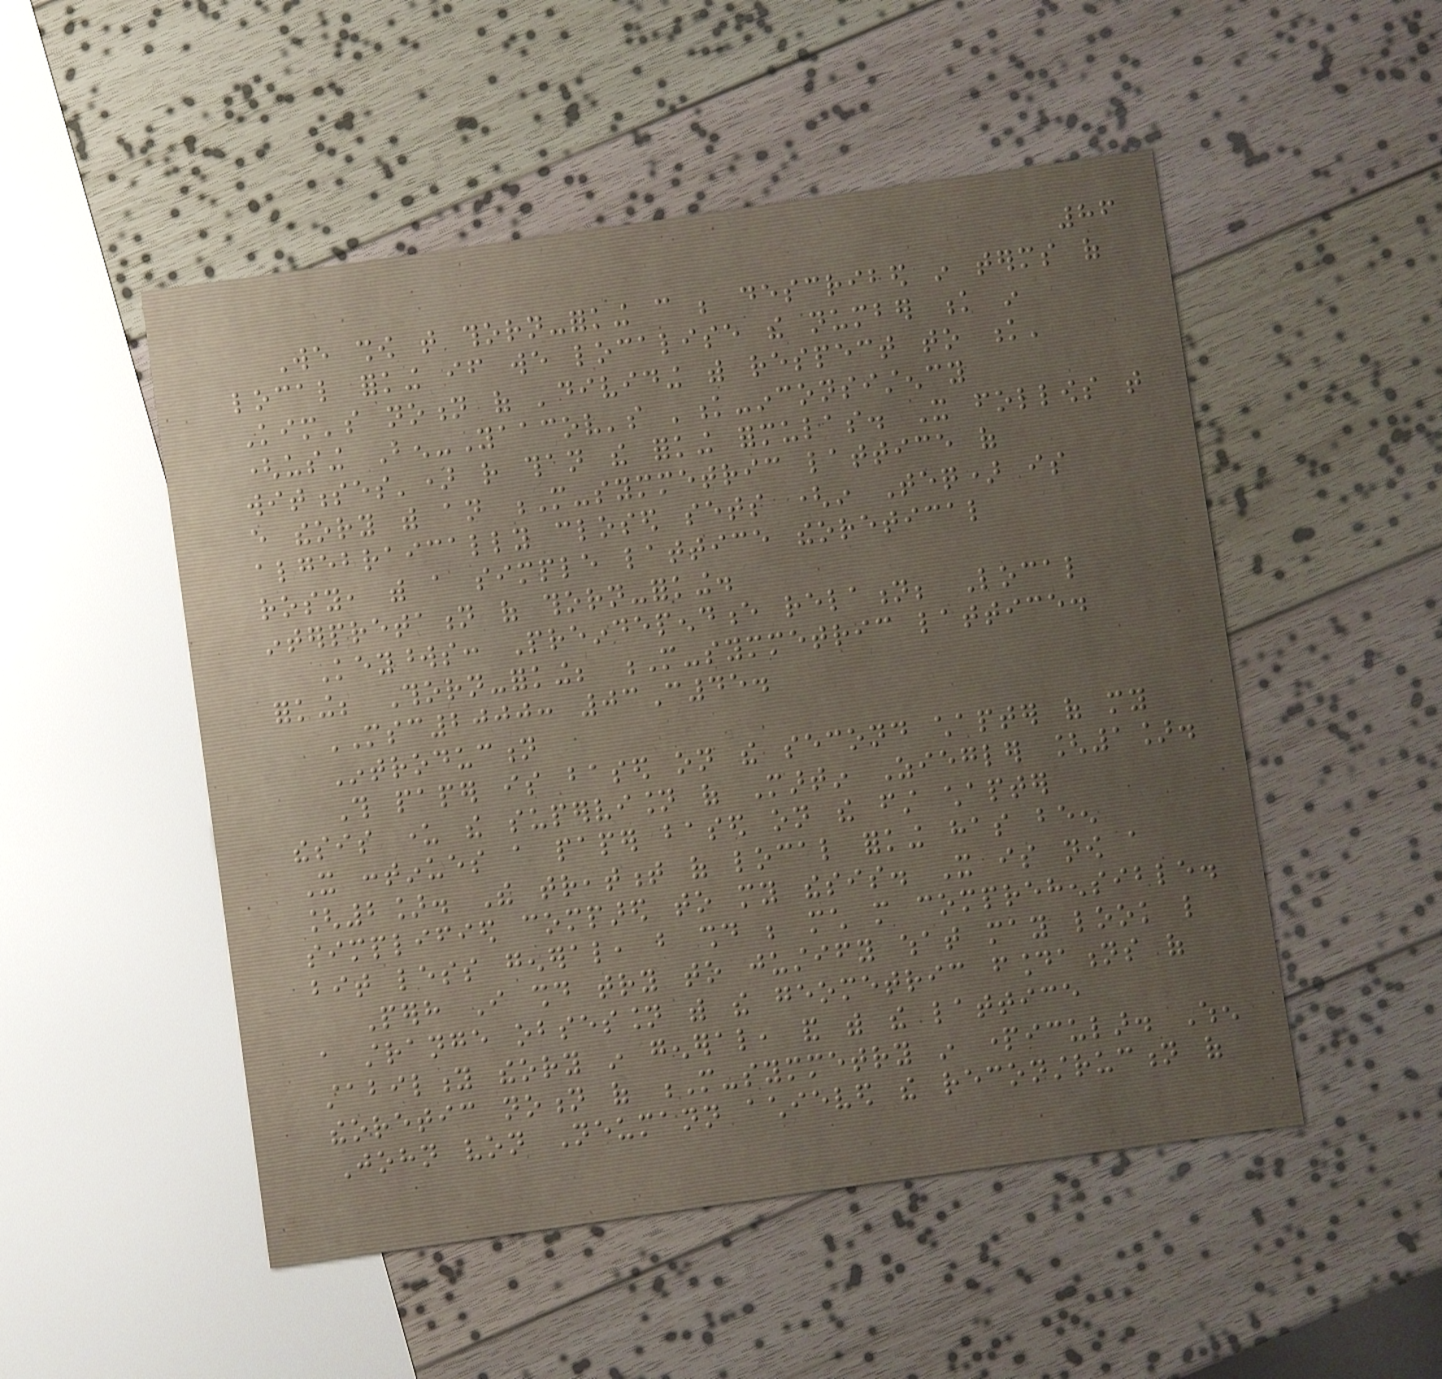86
We show that thorn-forking can be described in terms of
local forking if we localise the number k in
Kim's notion of 'dividing with respect to k'
(using Ben-Yaacov's 'k-inconsistency
witnesses') rather than the forking formulas. It follows that
every theory with an M-symmetric lattice of
algebraically closed sets (in Teq) is
rosy, with a simple lattice theoretical
interpretation of thorn-forking.
Keywords: Preindependence relation; Local
forking; Thorn-forking; M-symmetric lattice.
MSC2000: 03C45.
Introduction
This paper is based on the second chapter of my
thesis under the supervision of Martin Ziegler [1].
It continues a paper based on the first chapter
[2]. The treatment of local forking has been
simplified compared to my thesis. It is now a
bit less general, but should be much more comprehensible.
Perhaps I should try to justify what may look like
a strange obsession with the geometric foundations of
stability theory in general, and with the lattice
theoretic notion of M-symmetry in particular. When
John von Neumann achieved the reconstruction of
